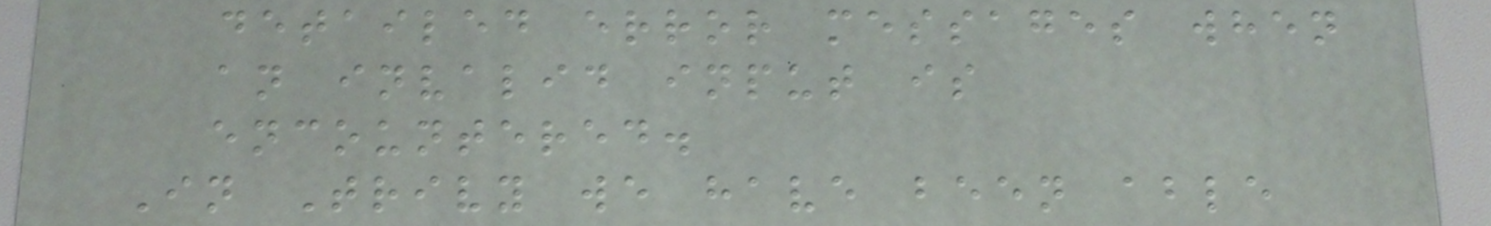detailed error messages when
an invalid input is
encountered.
In Trivy we have been able
